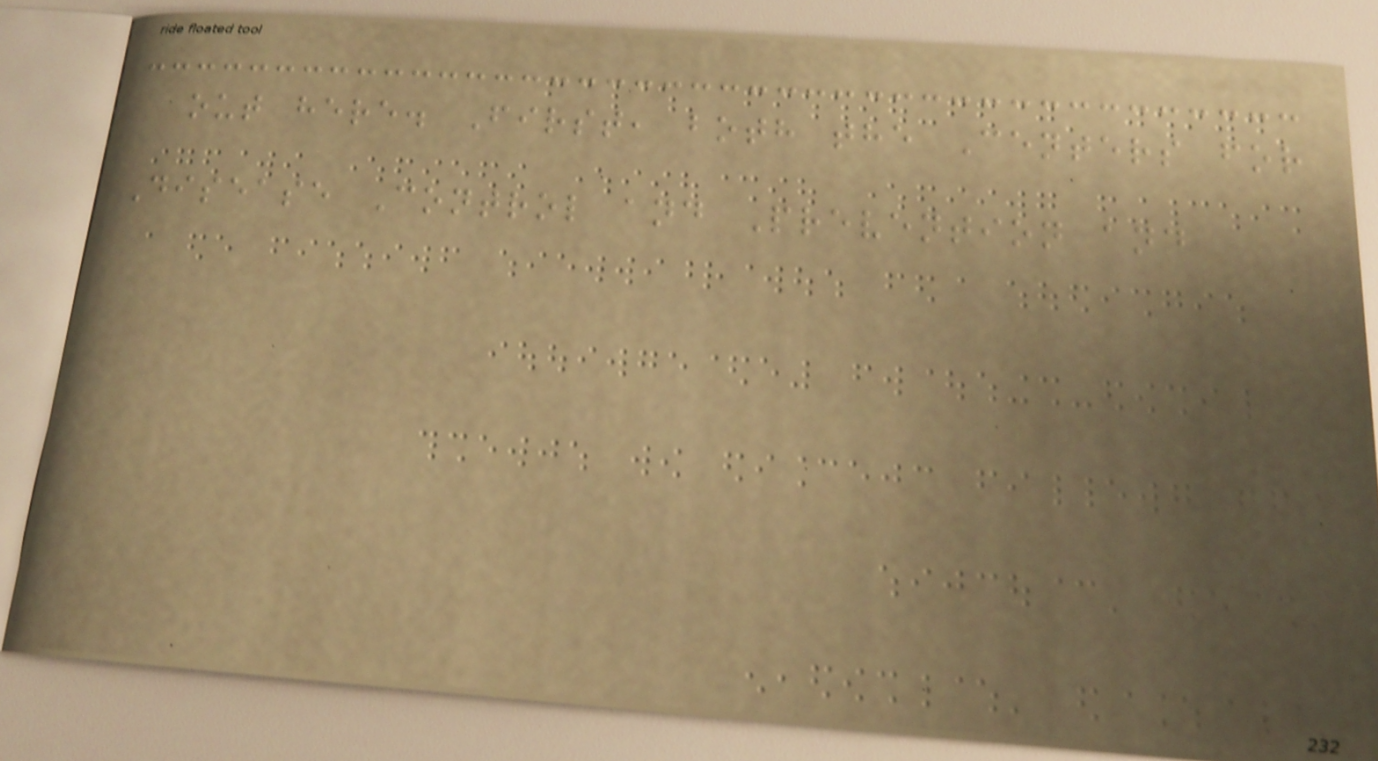out here. First, both the Centers for
Disease Control and Prevention and
